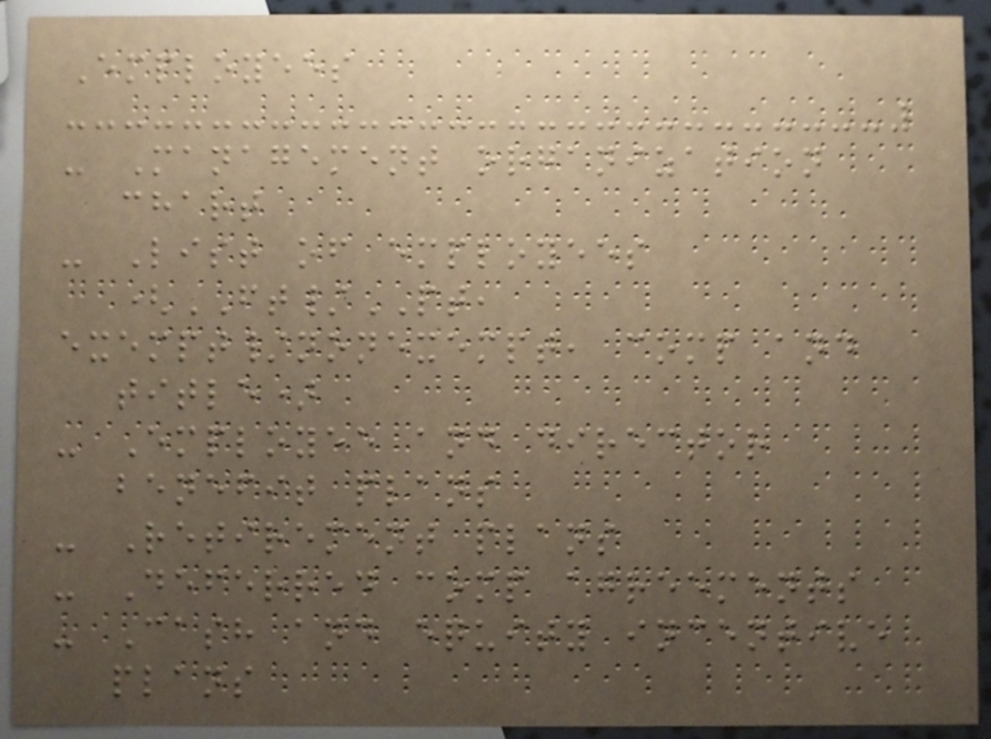Employees
- Management organization
chart
- List of employees
(FT/PT,
exempt/nonexempt, comp and
title)
- Employee and director
benefit plans
- Retirement plans
- Deferred comp agreements
- Cash and equity incentive
plans
